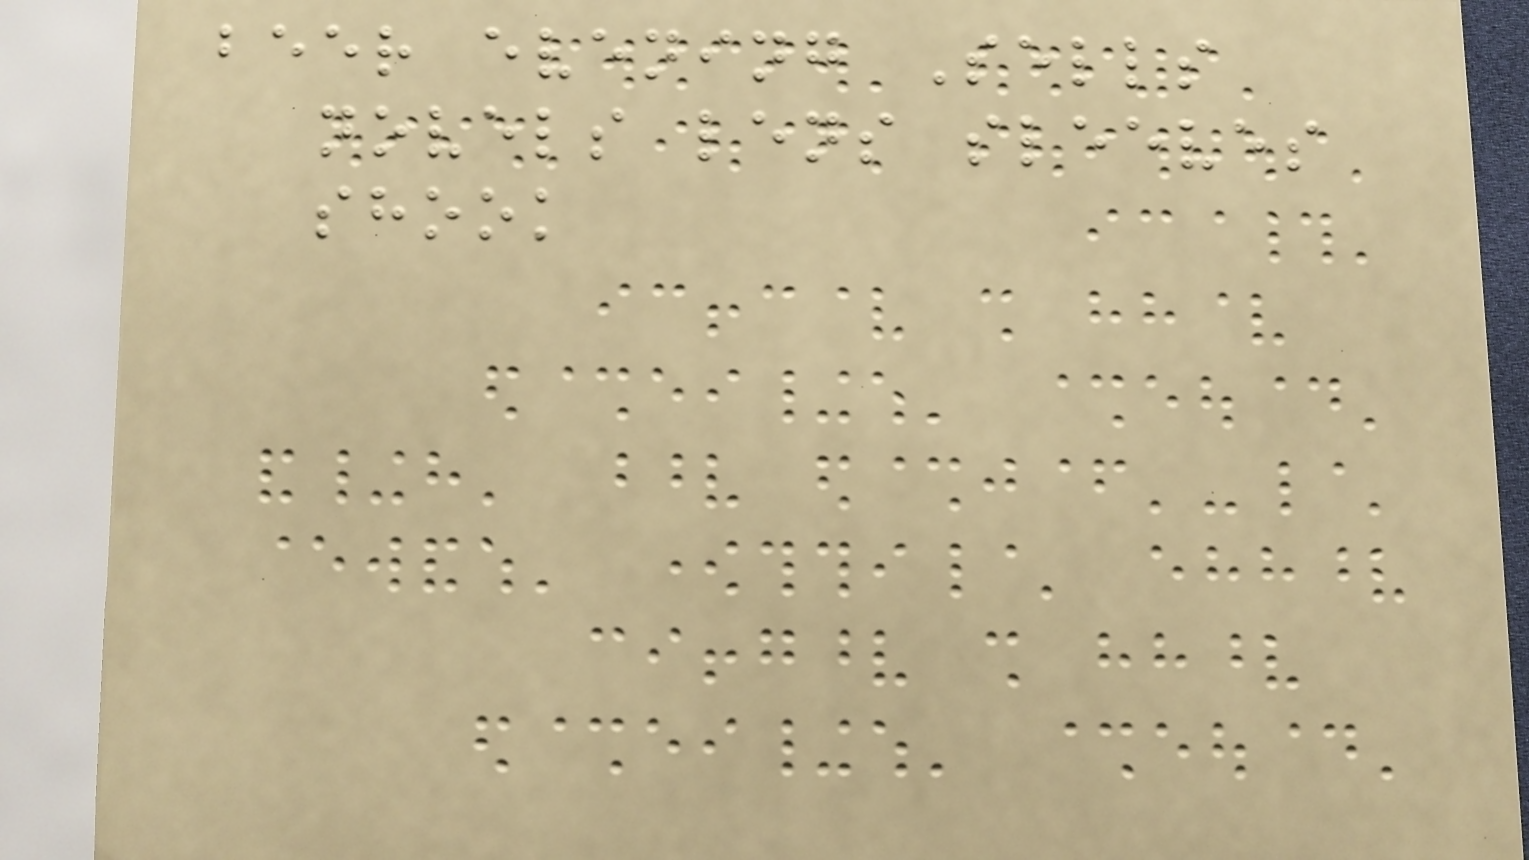beer evening Sells
novels lens sleeves
shook
